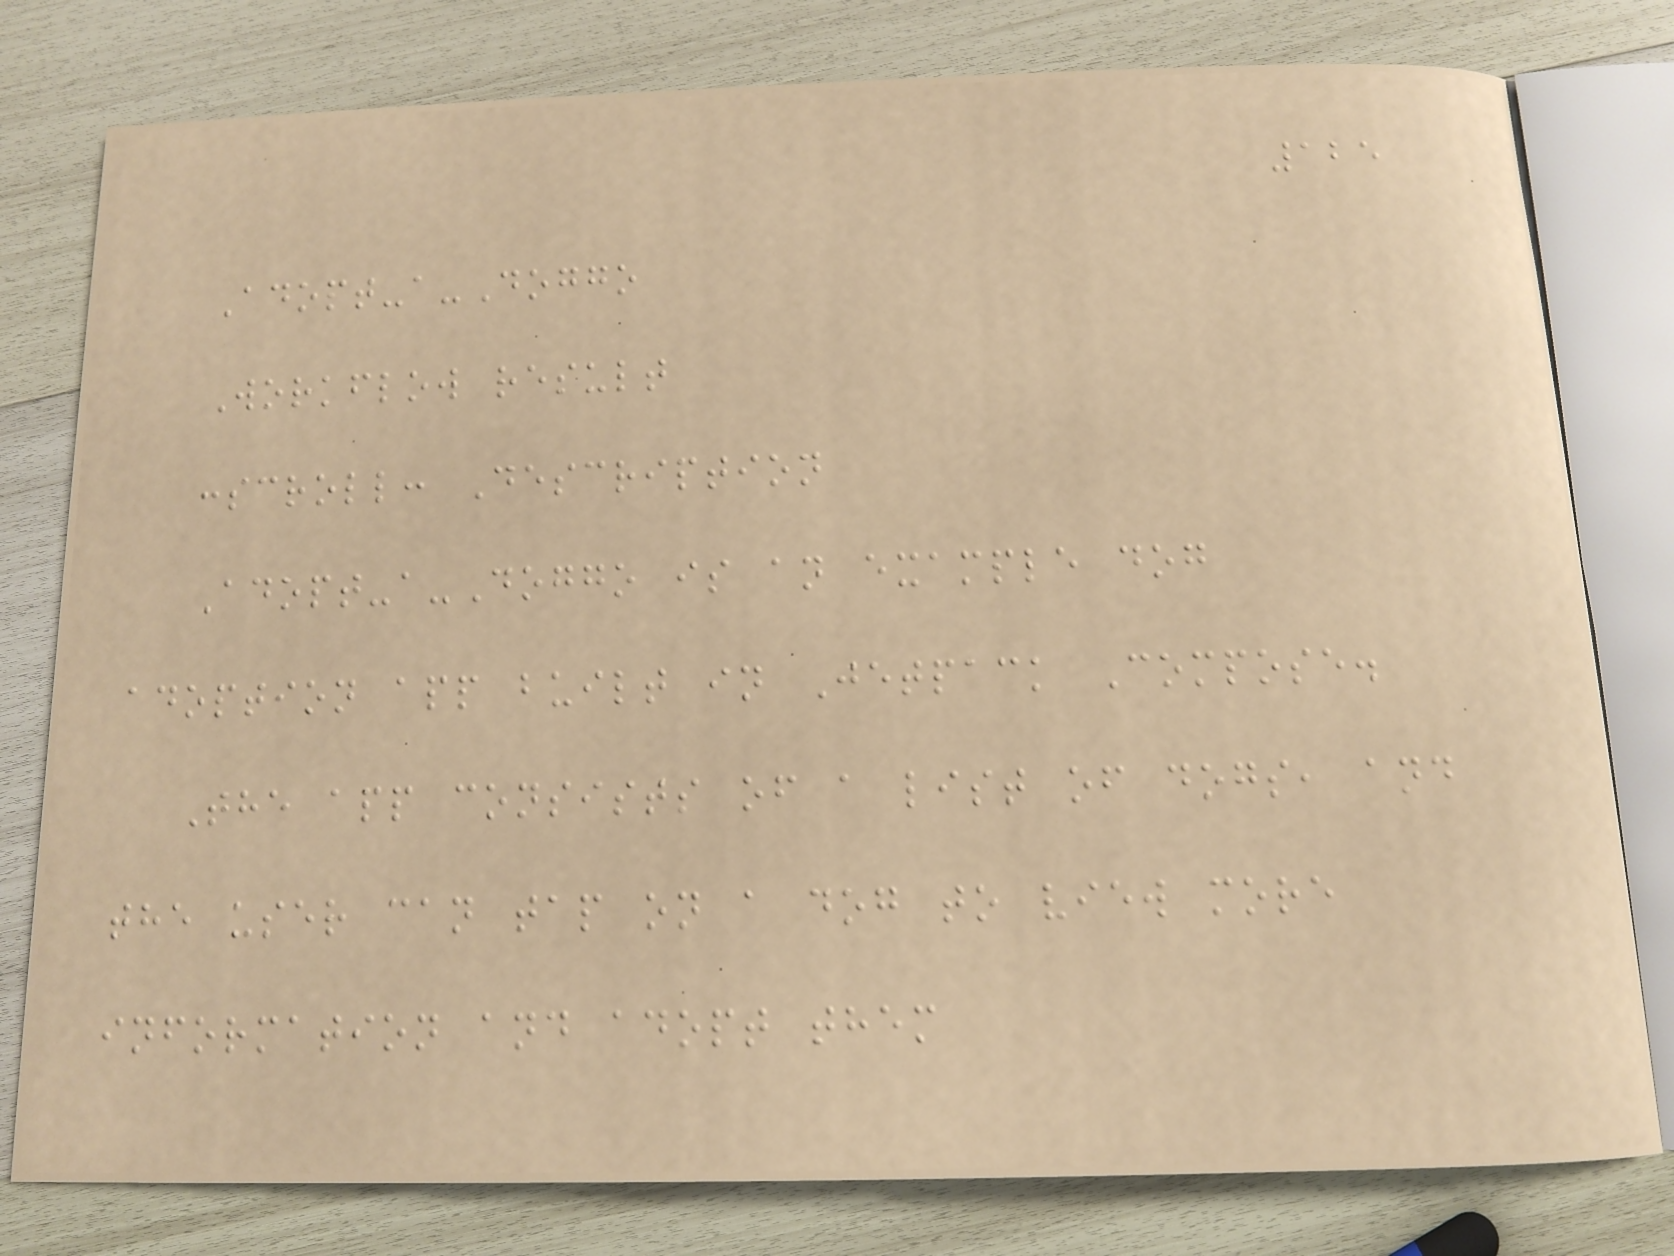125
Adopt-a-Doggo
Workflow result
:scroll: Description
Adopt-a-Doggo is an example dog
adoption app built in Jetpack Compose.
The app consists of a list of dogs, and
the user can tap on a dog to view more
information and adopt them
